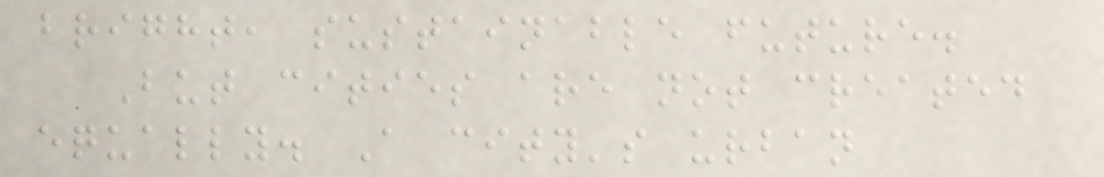bright, sustainable future.
But cities are not created
equally. A city's urban
